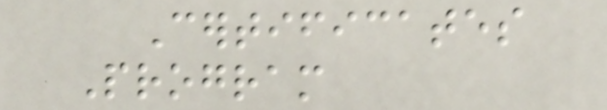Certificates
Program
